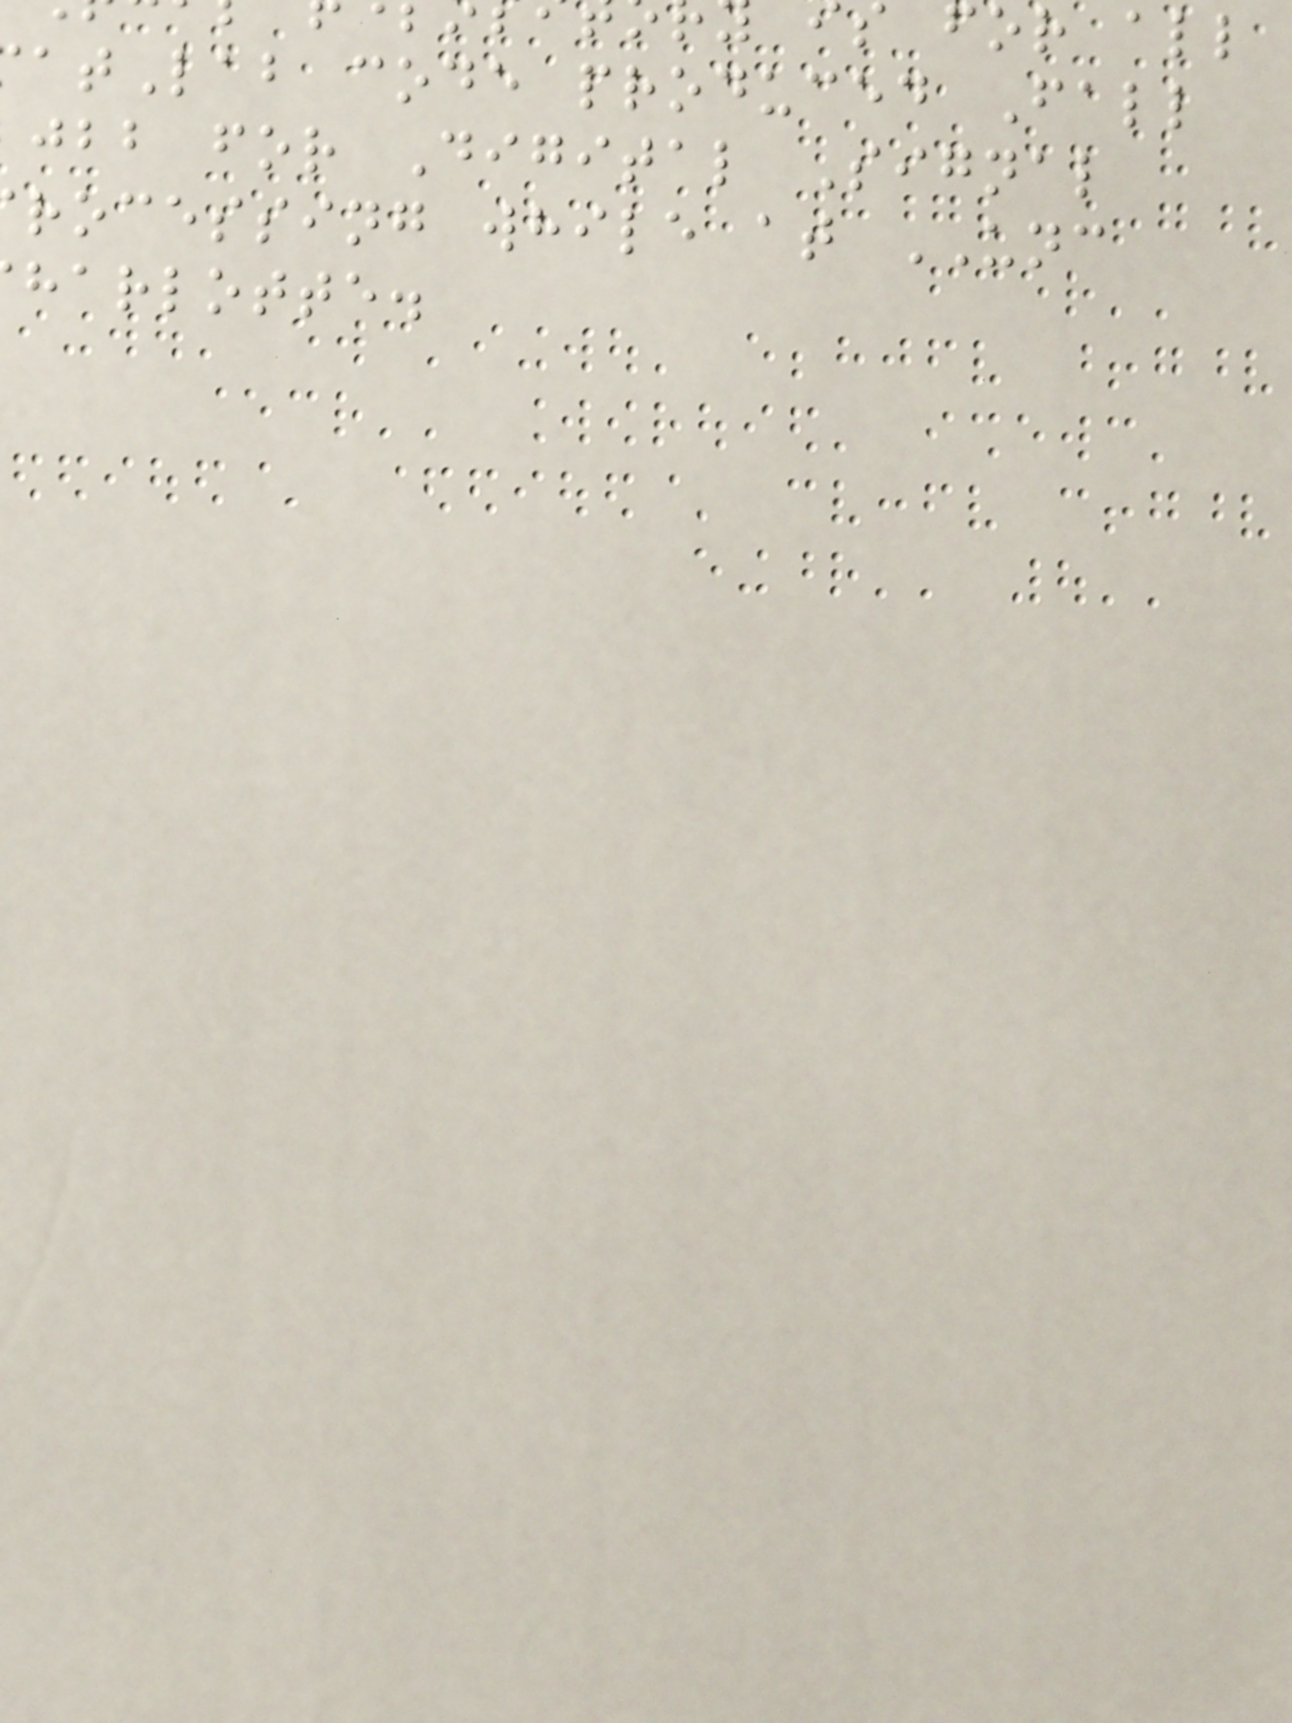for all
atLab code produced Fall
jbb for Digital Signal
rocessing while at UNC
harlotte.
